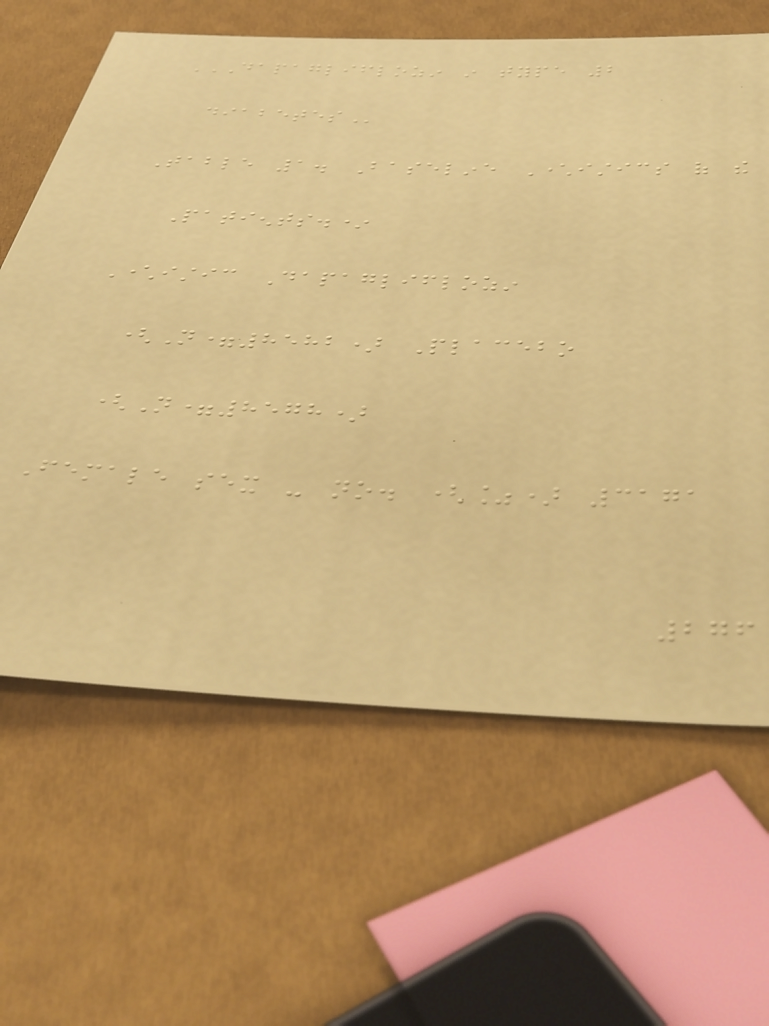DAPAGLIFLOZIN IN TYPE 2
DIABETES
Table 1. Baseline Characteristics of the
Patients.*
Characteristic Dapagliflozin
(N=8582) Placebo
(N=8578)
Female sex - no. (%) 3171
276
